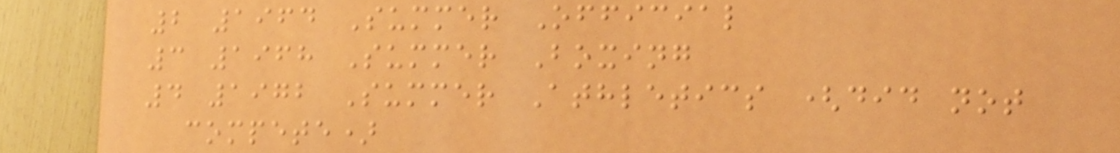2 1964 Summer Official
3 1968 Summer Boxing
4 1972 Summer Athletics (did not
compete)
